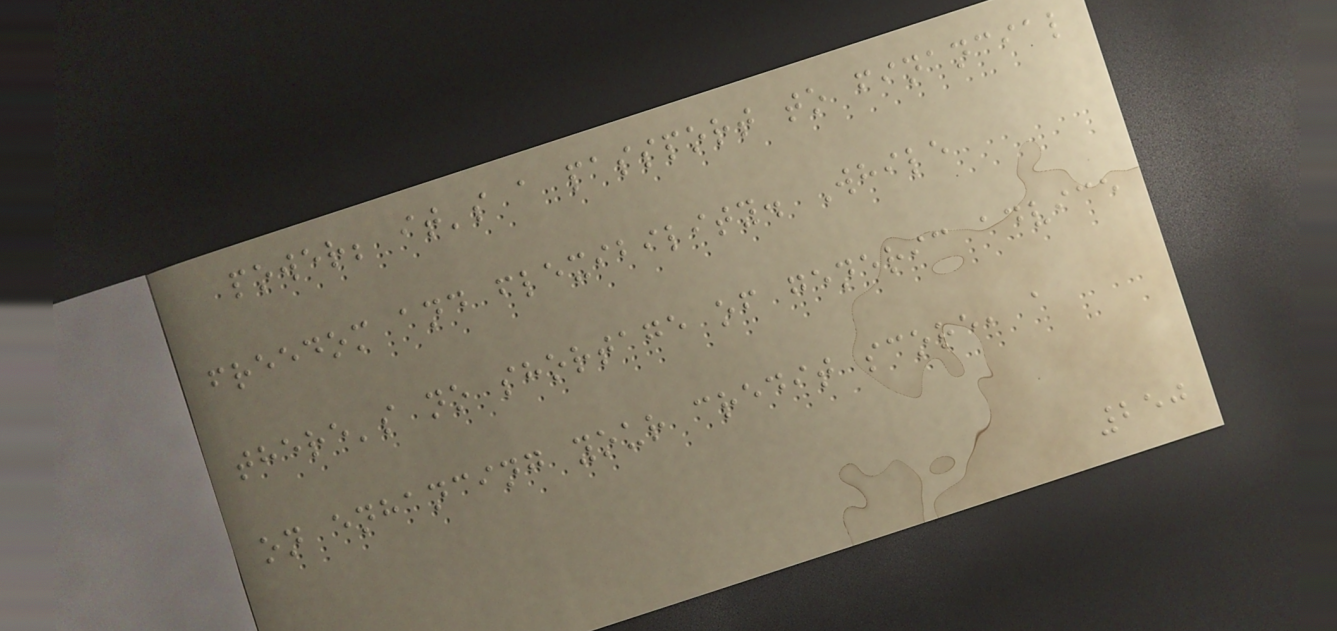power; it's a passport to financial
freedom and flexibility. While
there's no shortage of generic advice
on enhancing your credit score, a
250
